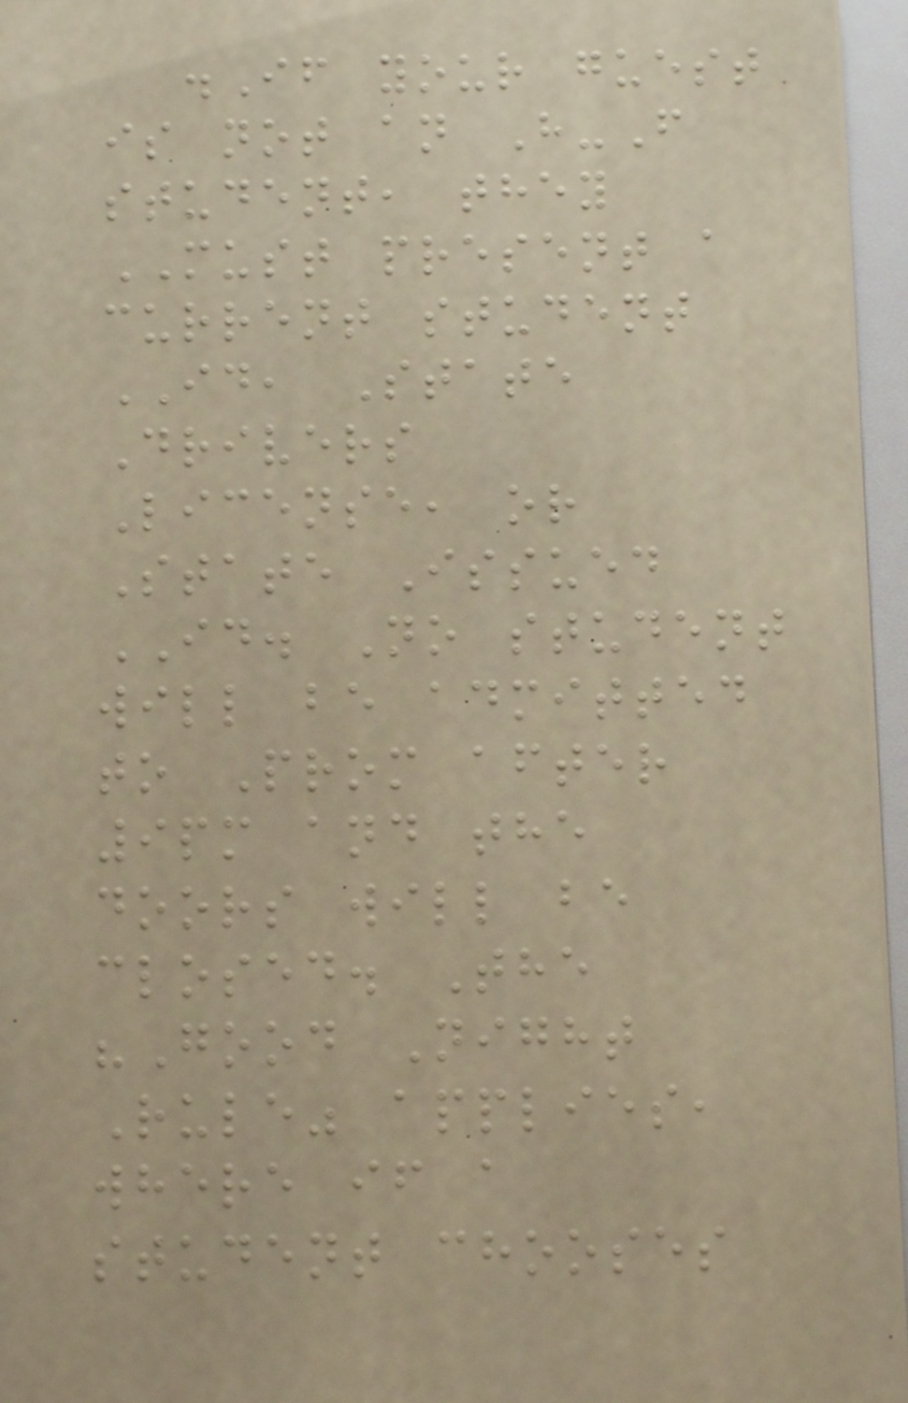.If your guest
is not an H-F
student, they
MUST present a
current student
ID, State
Drivers
License, or
State Issued
ID. No student
will be admitted
to Prom after
9pm and the
doors will be
closed. The
"Good Night
Rule" applies,
where if a
student chooses
